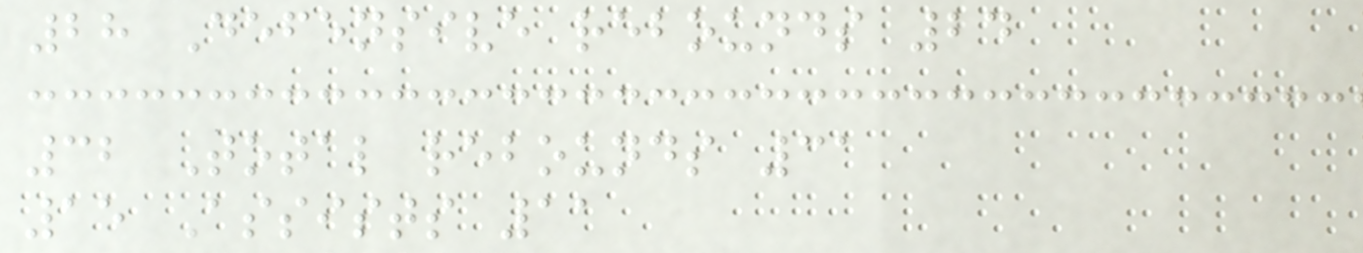28 Defensive rebounds 24
32 Total rebounds 31
15 Assists 11
